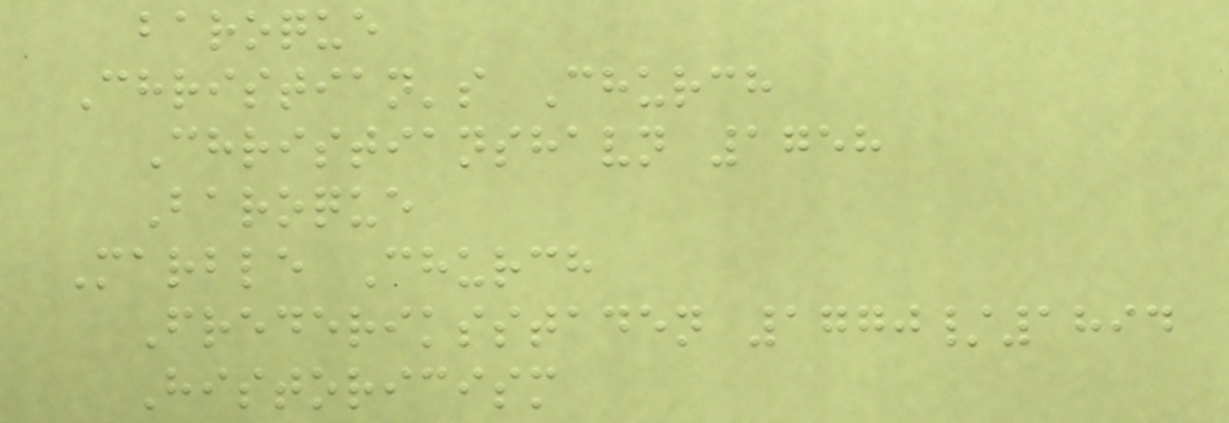baroque
Christian's Church
Christianshavn 1758
Baroque
Marble Church
Frederiksstaden 1770/1894
Historicism
